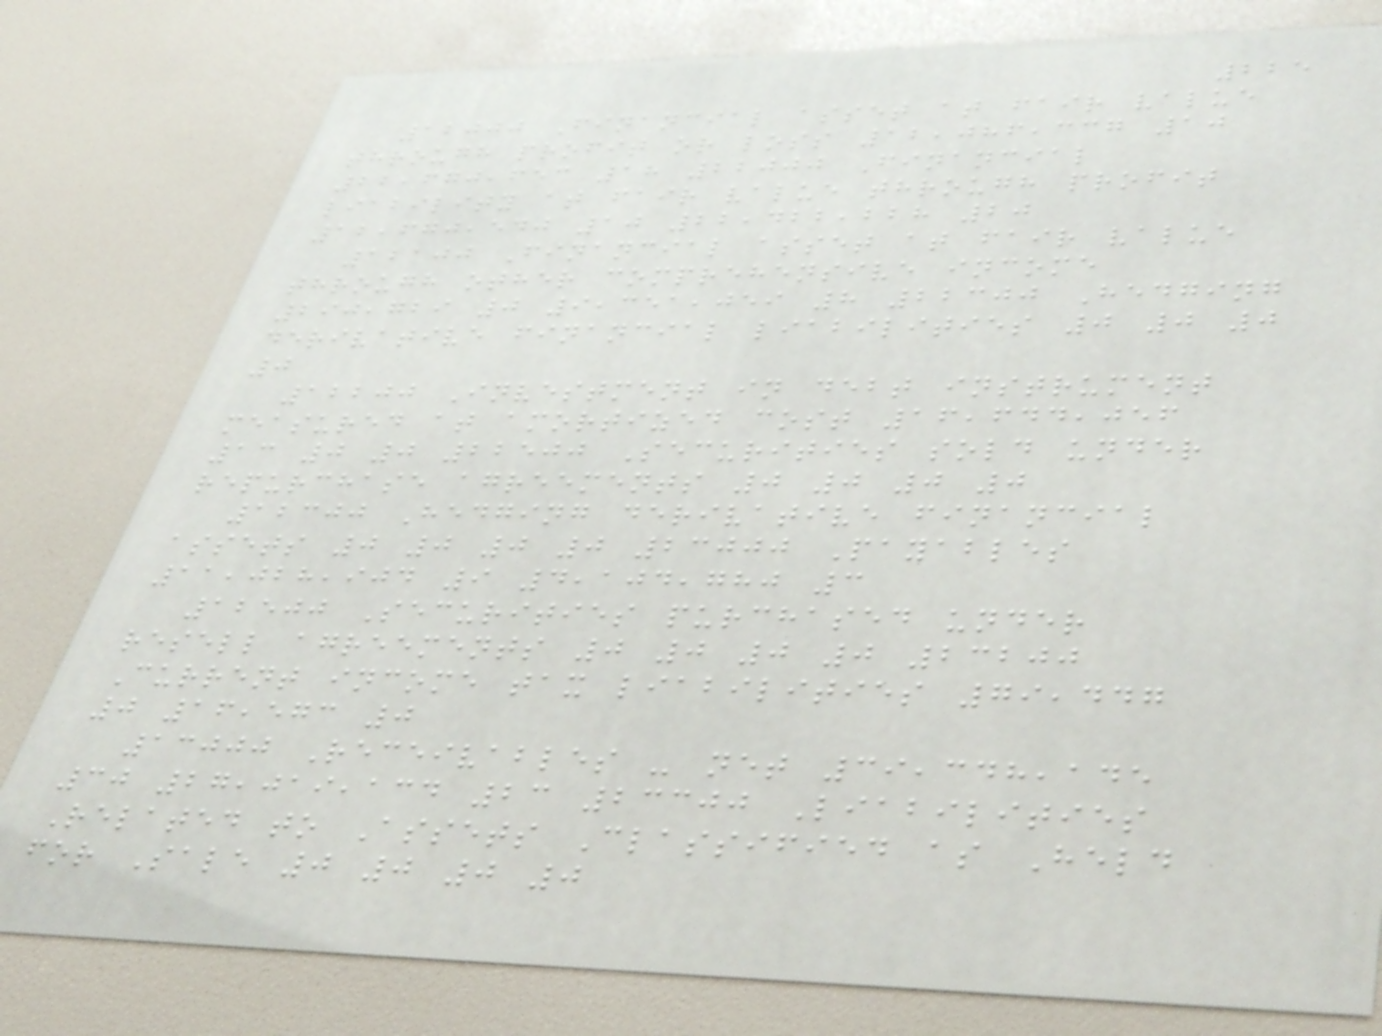225
12000 Financial asset at fair value
through profit or loss 12,086,337 10
22,670,653 18 22000 Financial
liability at fair value through profit
12,670,540 10 22,422,228 20
12100 Financial asset at fair value
through other comprehensive income
290,729 0 9,351,059 8 22300 Hedging
derivative financial liabilities 0 0 0
0
12200 Investment in debt instrument
measured at amortized cost 16,644,056
13 0 0 22500 Securities sold under
repurchase agreements 0 0 0 0
12300 Hedging derivative financial
assets 0 0 0 0 23000 Payables
11,028,904 9 4,104,780 3
12500 Securities purchased under
resell agreements 0 0 0 0 23200
Current income tax liabilities 79,447
0 16,573 0
13000 Receivables - net 39,348,145
30 27,019,134 23 23300 Liabilities
Related to Assets Classified as Held
for Sale 0 0 0 0
